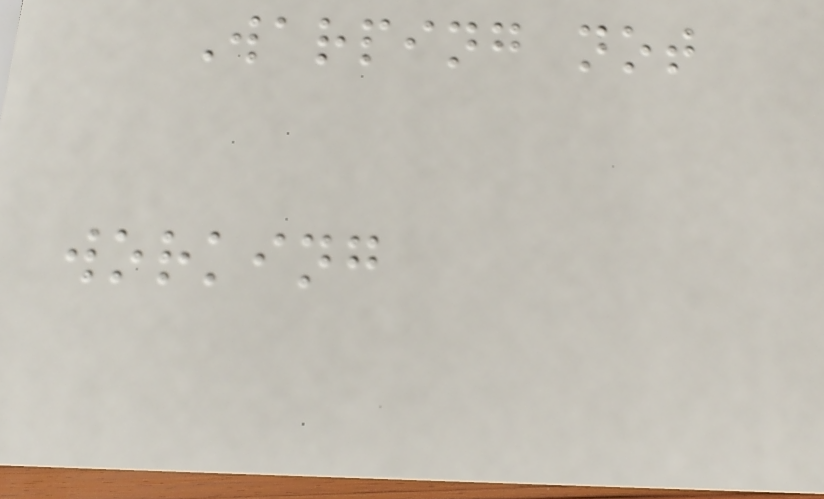Warping not
working
